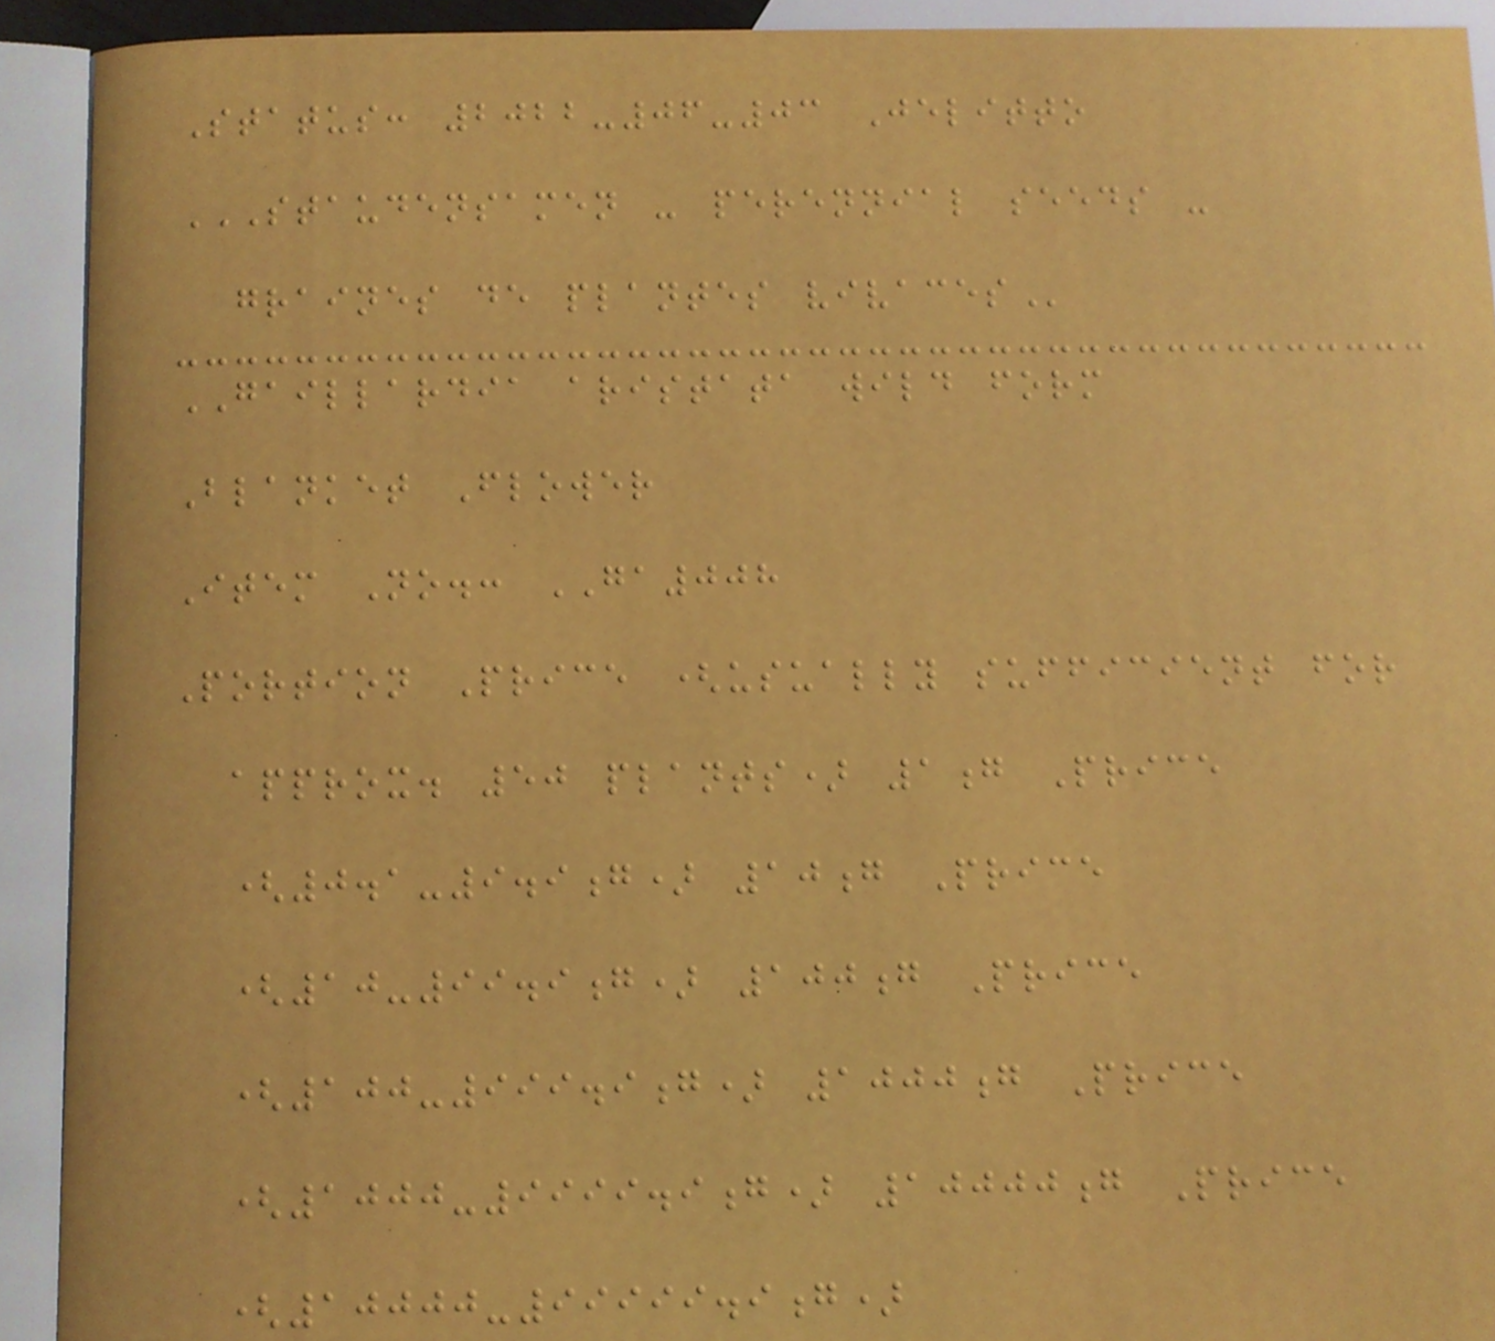Status: 2022-06-03 Jelitto
STAUDENSAMEN - PERENNIAL SEEDS -
GRAINES DE PLANTES VIVACES
GAILLARDIA aristata wild form
Blanket Flower
Item No.: GA008
Portion Price (usually sufficient for
approx. 50 plants) 1g Price
(0.1-9.9g) 10g Price
(10-99.9g) 100g Price
(100-999.9g) 1000g Price
(1000-9999.9g) 10000g Price
(10000-99999.9g)
